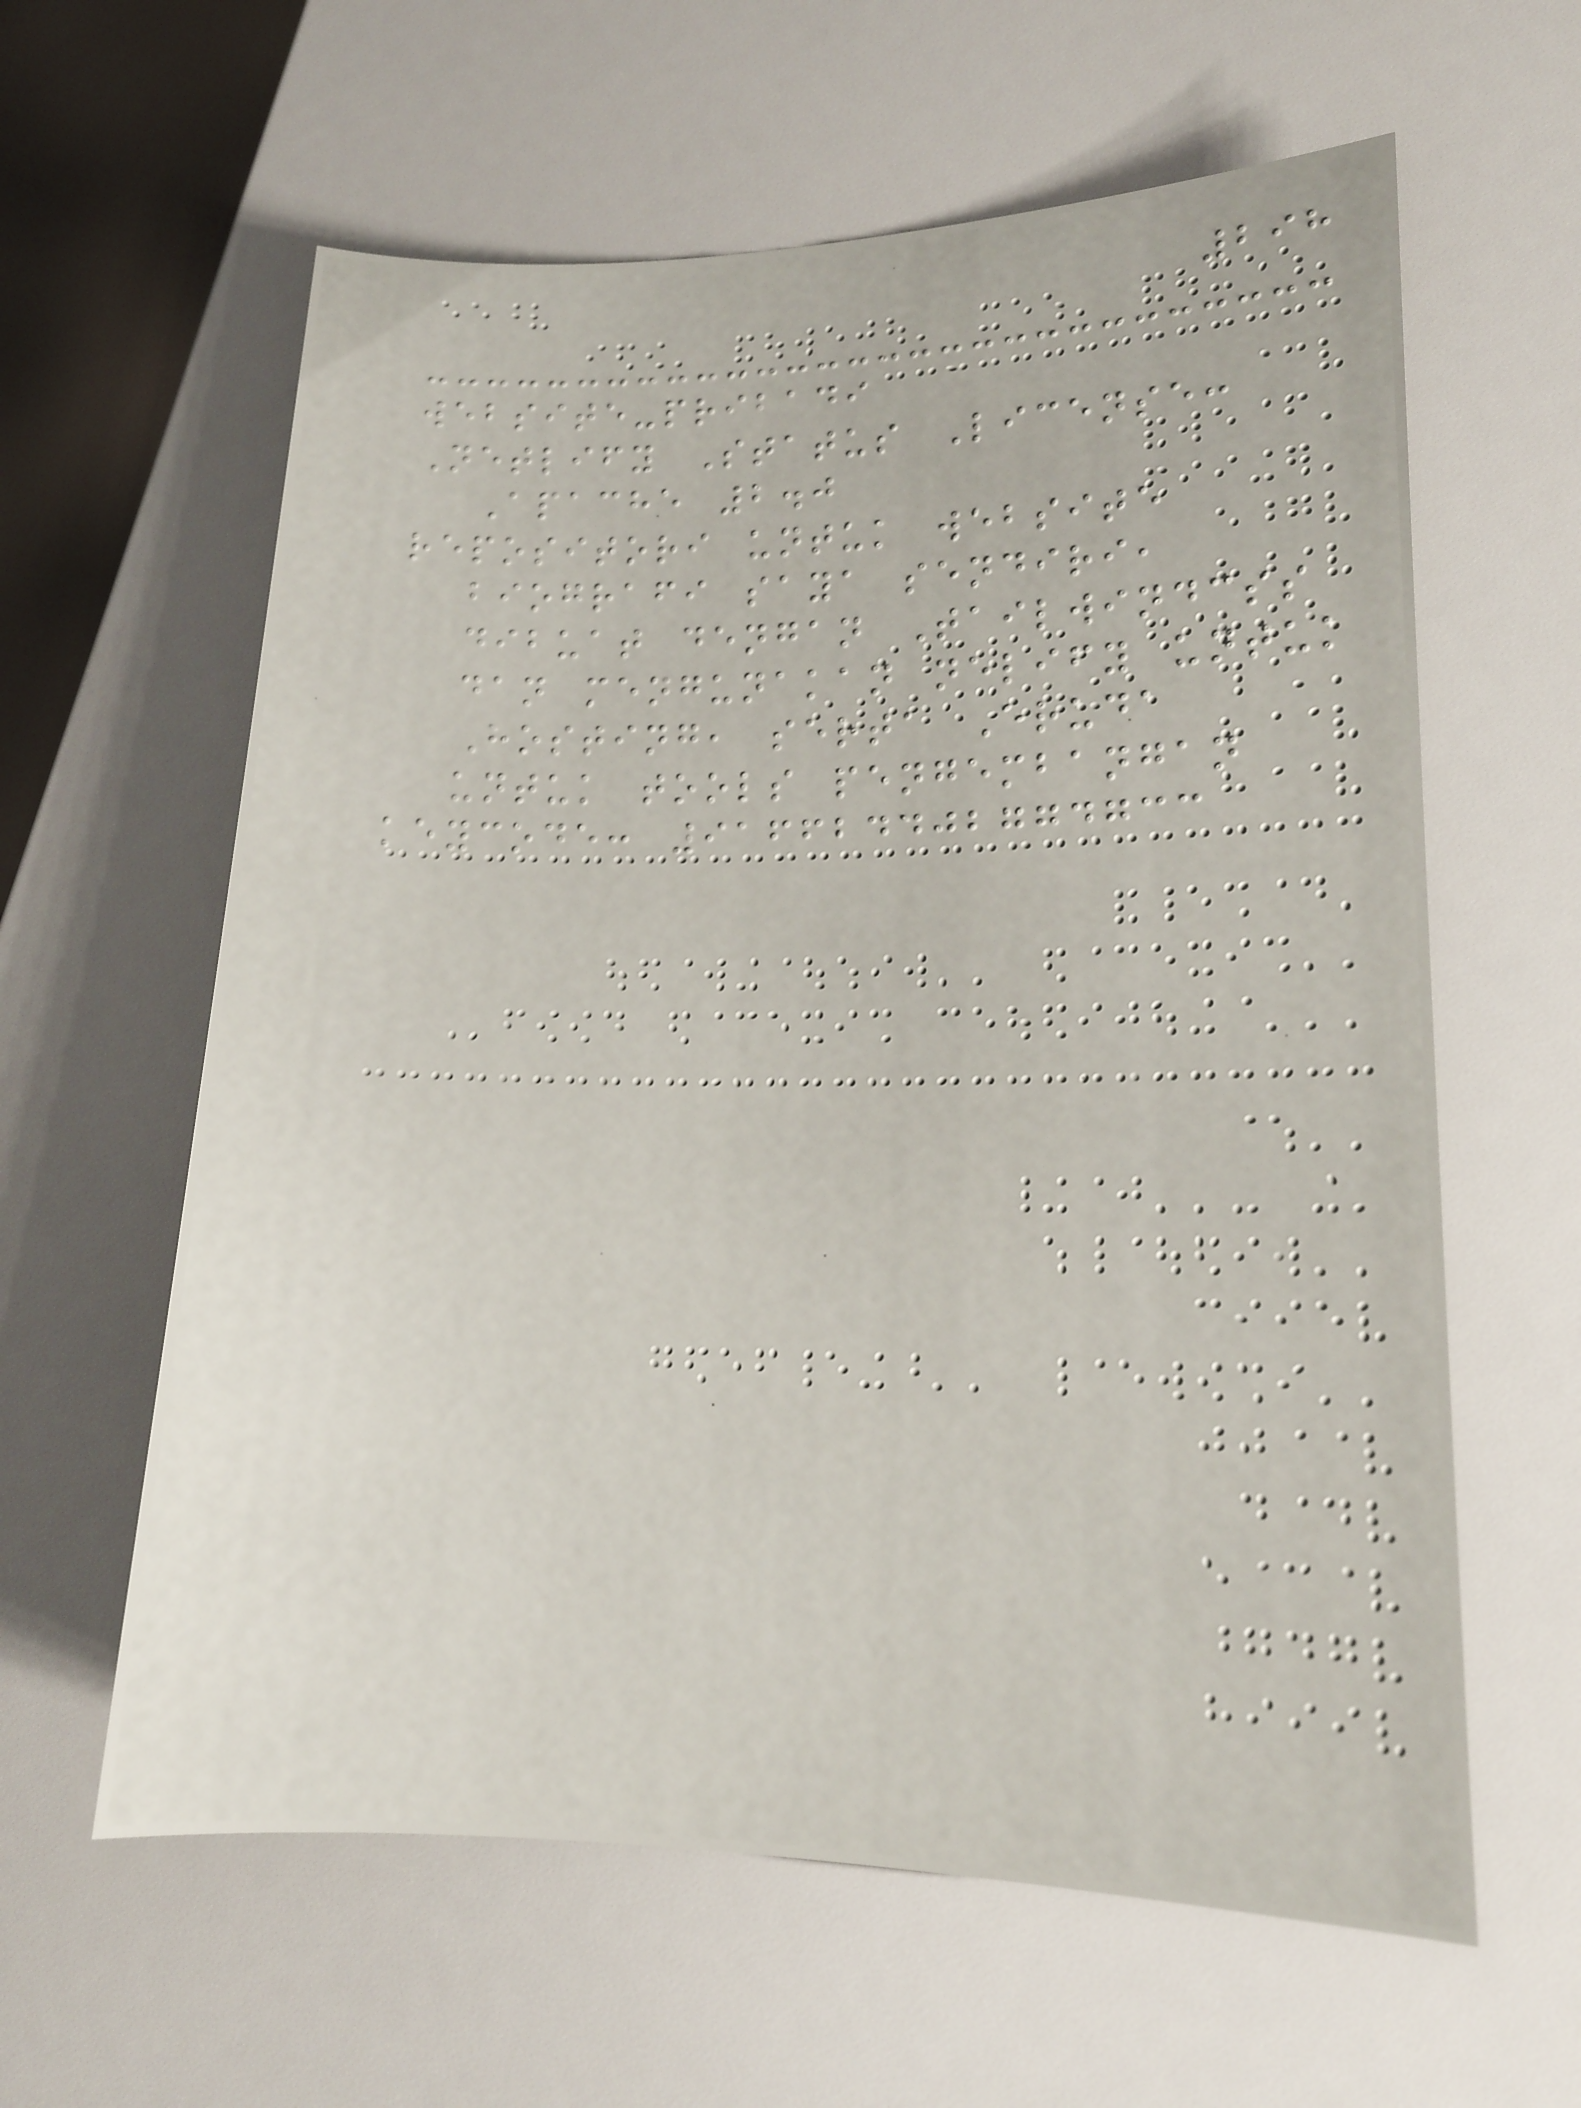298
website-pribadi
Netlify Status License:
Apache 2.0
repositori untuk website
biografi saya sendiri,
dibuat dengan Tailwindcss
dan mengunakan nelify untuk
Hosting, serta Eruda
untuk tools pengembangan
keycode: 916624402774733
